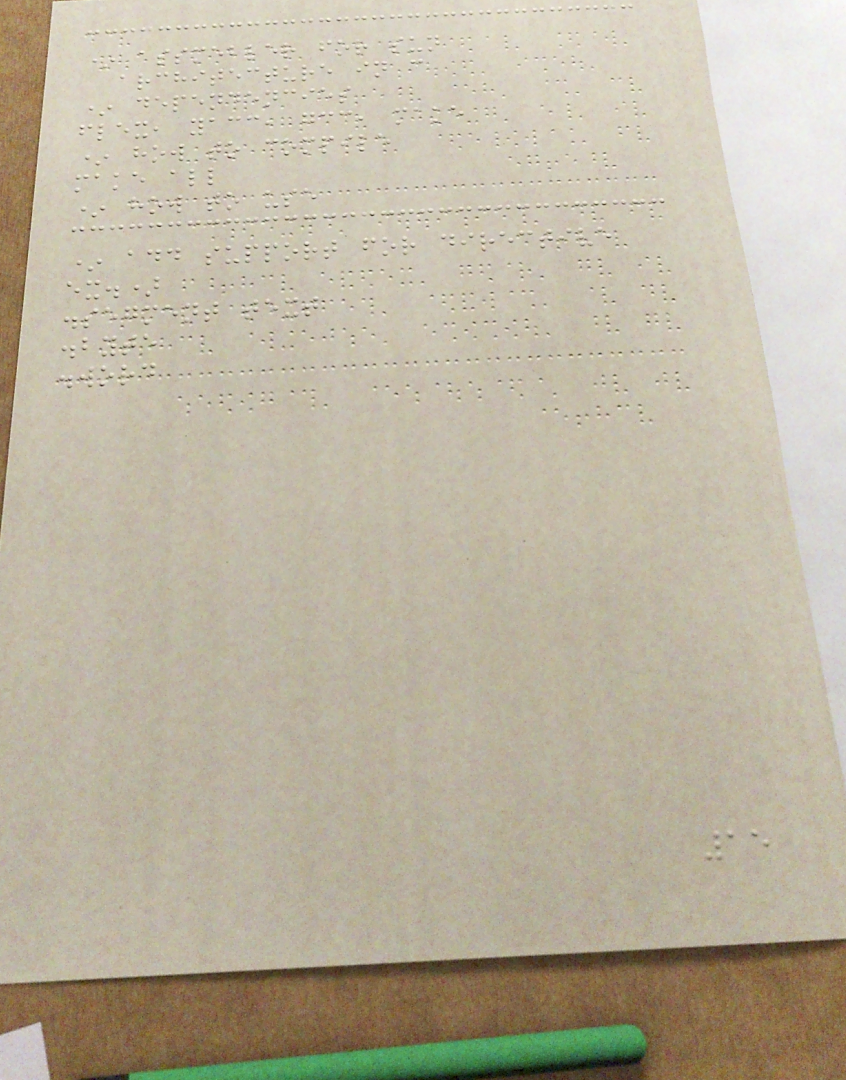* assmebler for sun
architecture in c
* dependencies
flex, yacc, gcc, make
* how to compile
make all
* how to use
* add support for directive
ex.)
.segment text
.byte
.word
15
